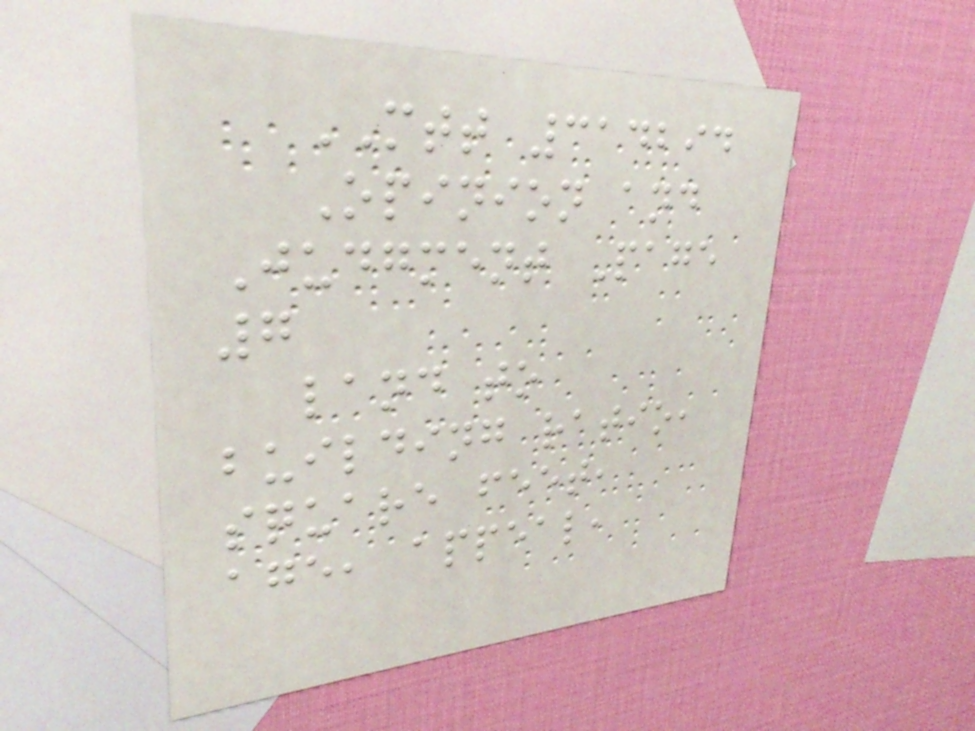MTT 314294
Opinion and
Judgment Page
7
land to
building ratio,
square feet,
age, appeal,
